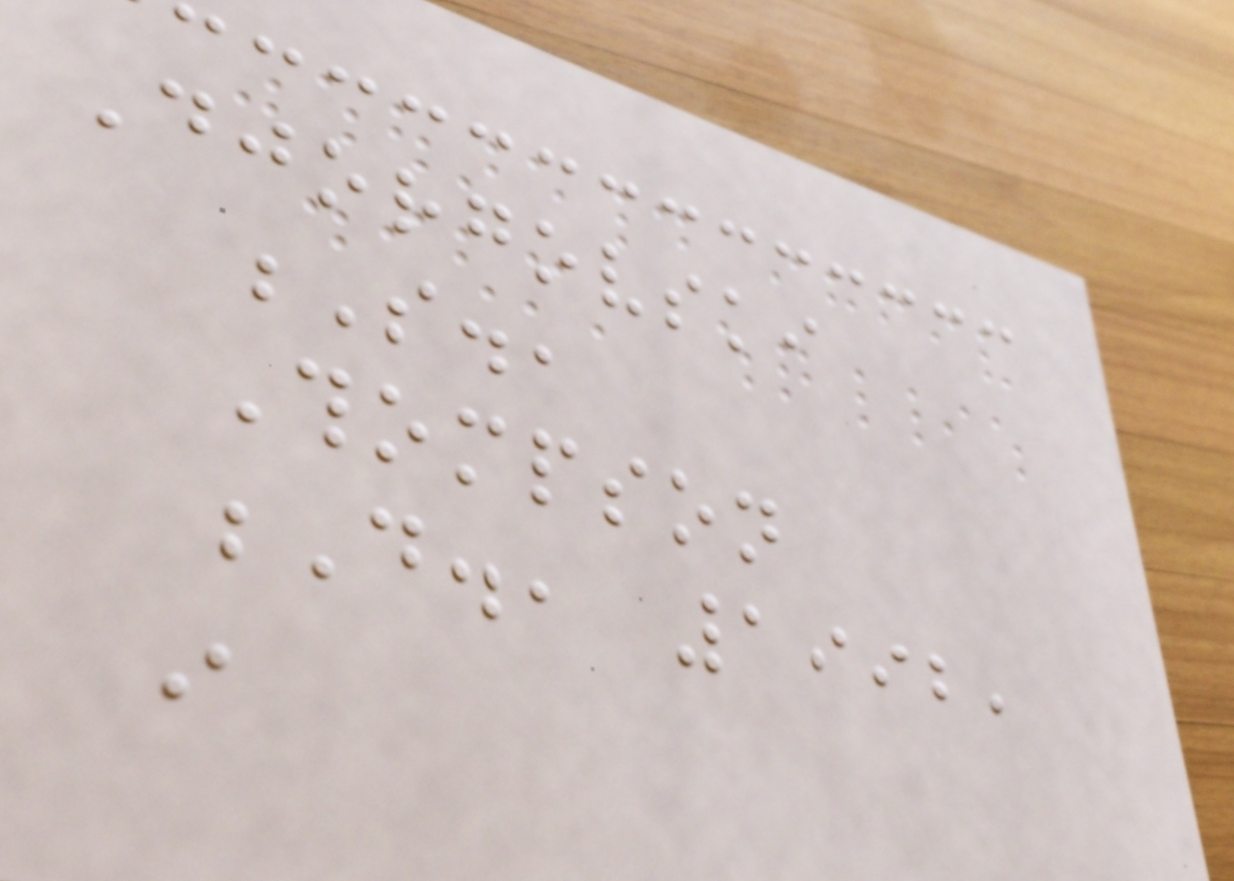Djorgovski
S.,
Thompson
D., 1992,
in
